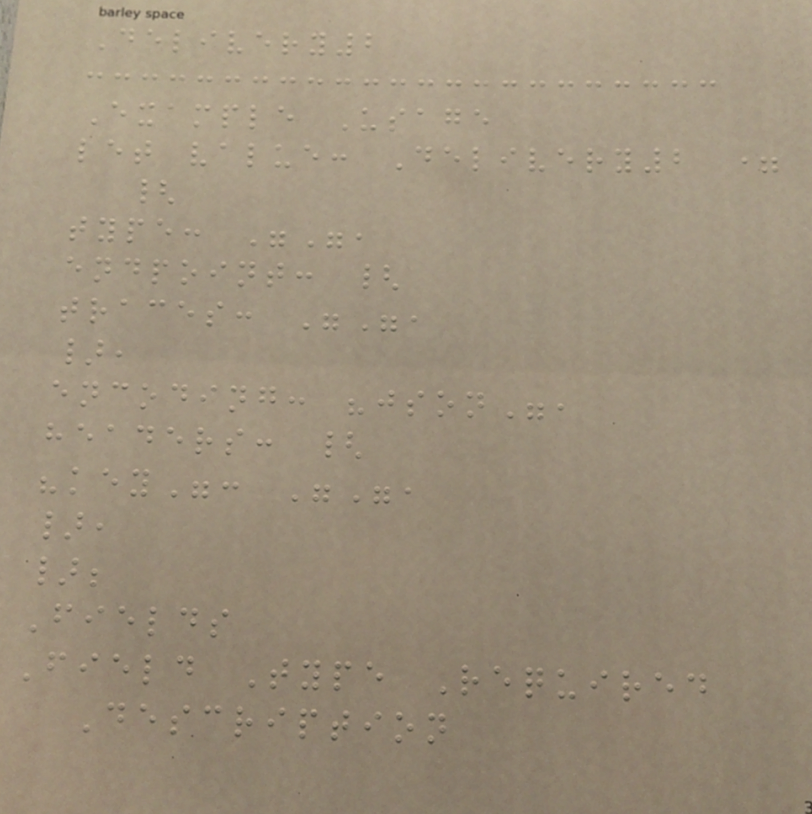Delivery2
Example Usage
let value: Delivery2 =
{
type: "",
endpoint: {
traces: "",
},
encoding: "json",
headers: {
"key": "",
},
};
Fields
Field Type Required
Description
